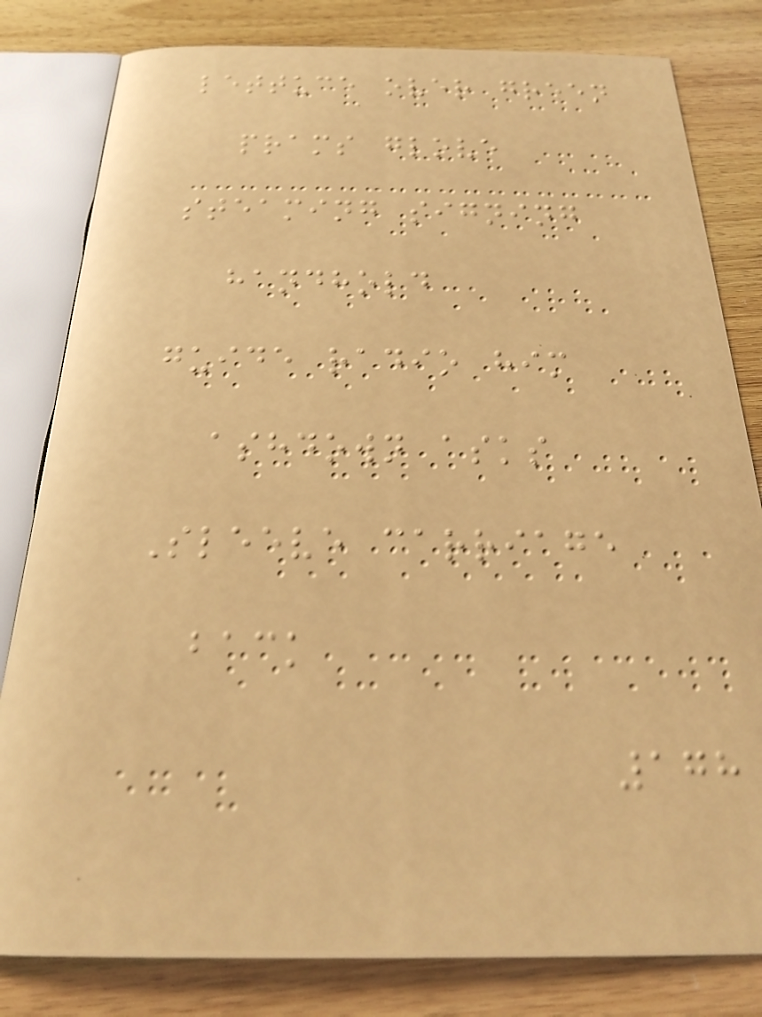lettuce over green
prams glove
steaming signing
handhold
guide radio him
ashdown asks
Sleeve carriage
back
178
